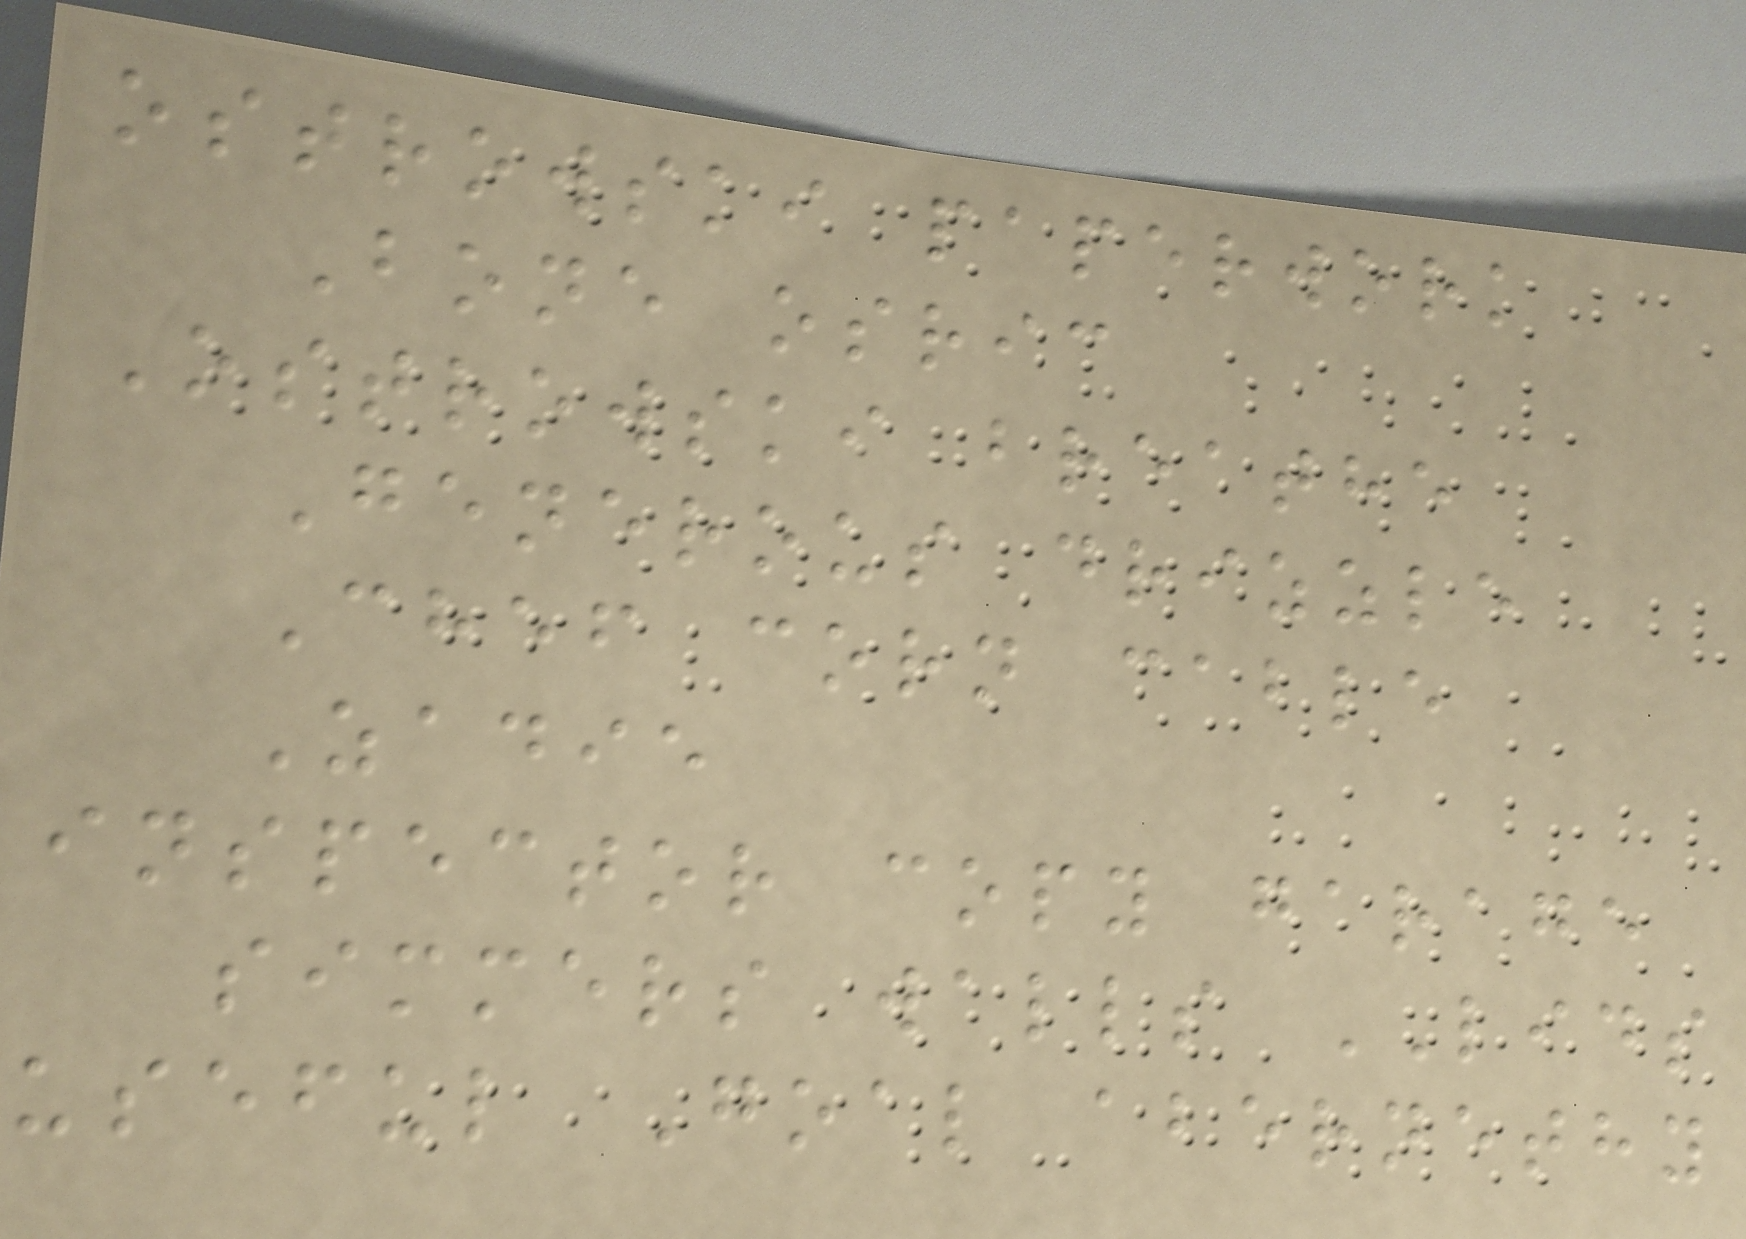ostrowski paperwork
Bone osric
Ostrowski breathe
Generous drizzle
Chef corn cable
Zadie
inspector copy garage
simmers walls LIDS
useful Goal abernethy
